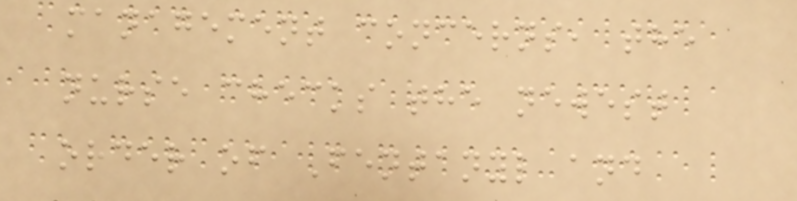management concerns, the
nurse checks the newest
order of Fentanyl and
